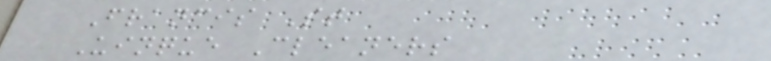Francis St
Uinque Cleaners
